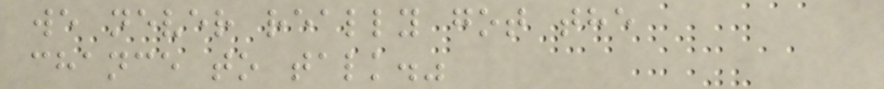we never really got the
chance to talk."
